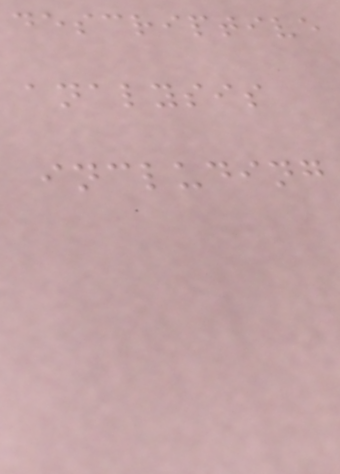descriptive
analysis
including
